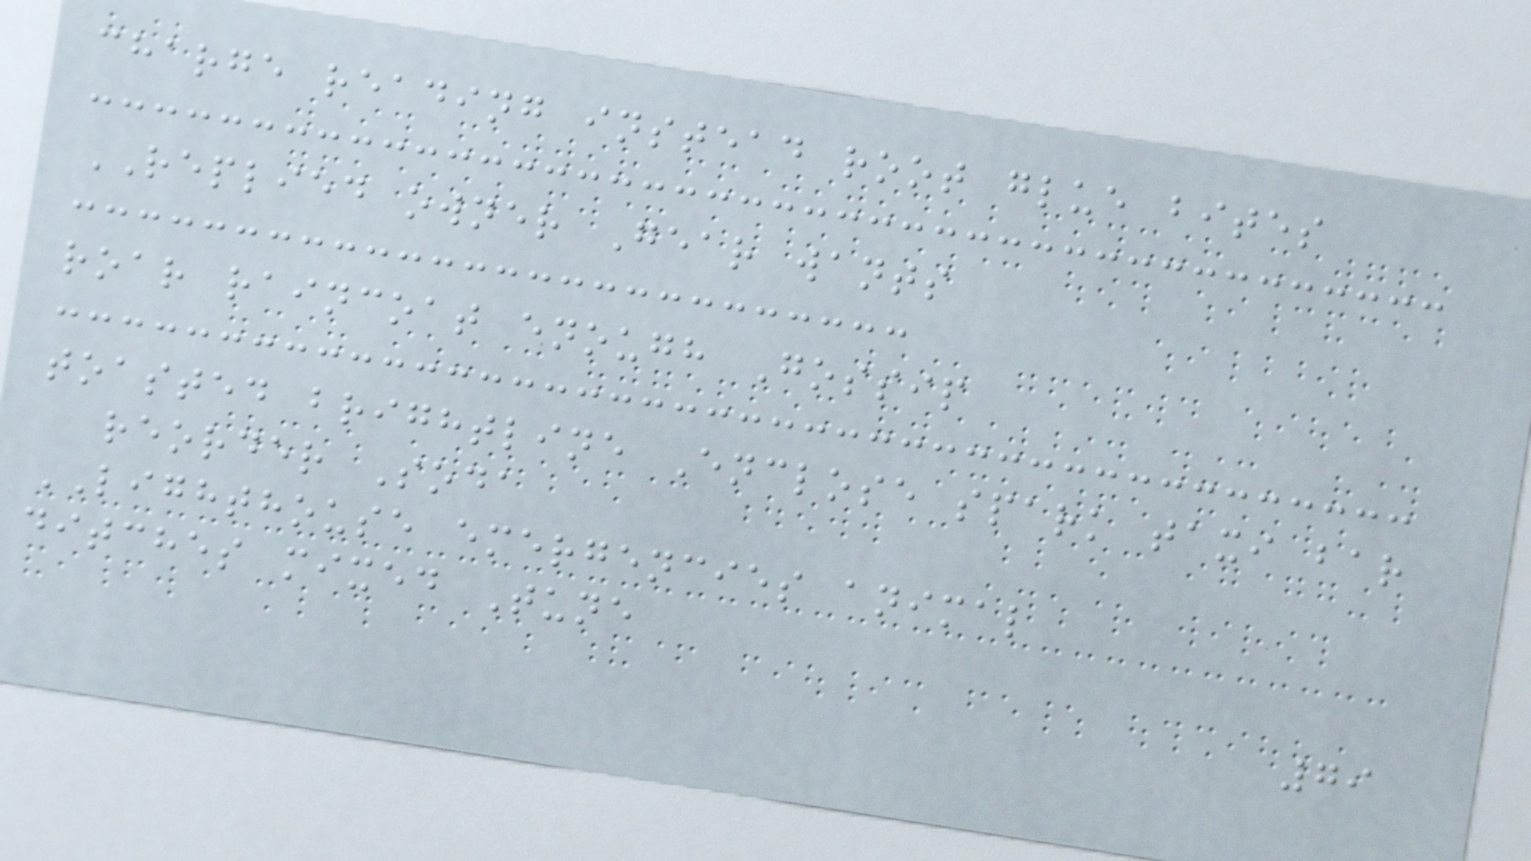charge reading instead root glue bites
REPLIED owner Gear wants
roar raincoat enough Gossip
toasted brightline Enclose spark taxi bar
reorder Soda
LIGHTHOUSE emergencies animal
ditches mixed Tune
79
